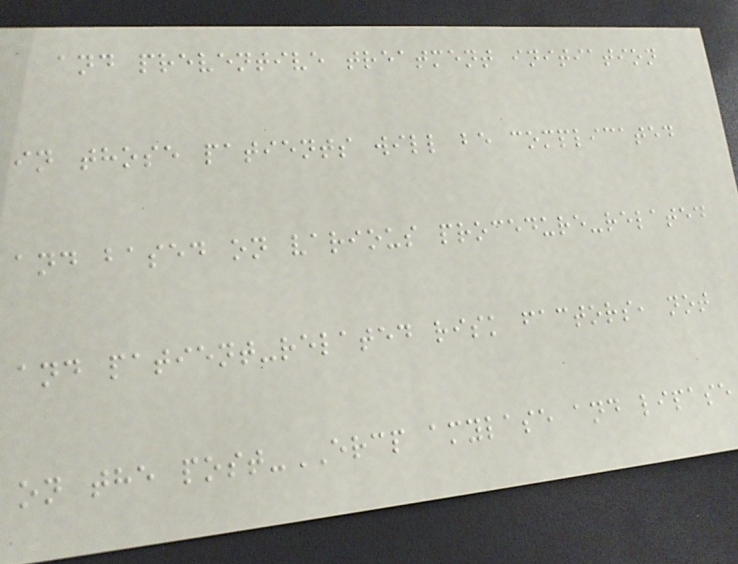and preventive treatment initiation
in those patients will be complicated
and based on various procedure-related
and patient-related risk factors, not
on the post-ERCP amylase and lipase
